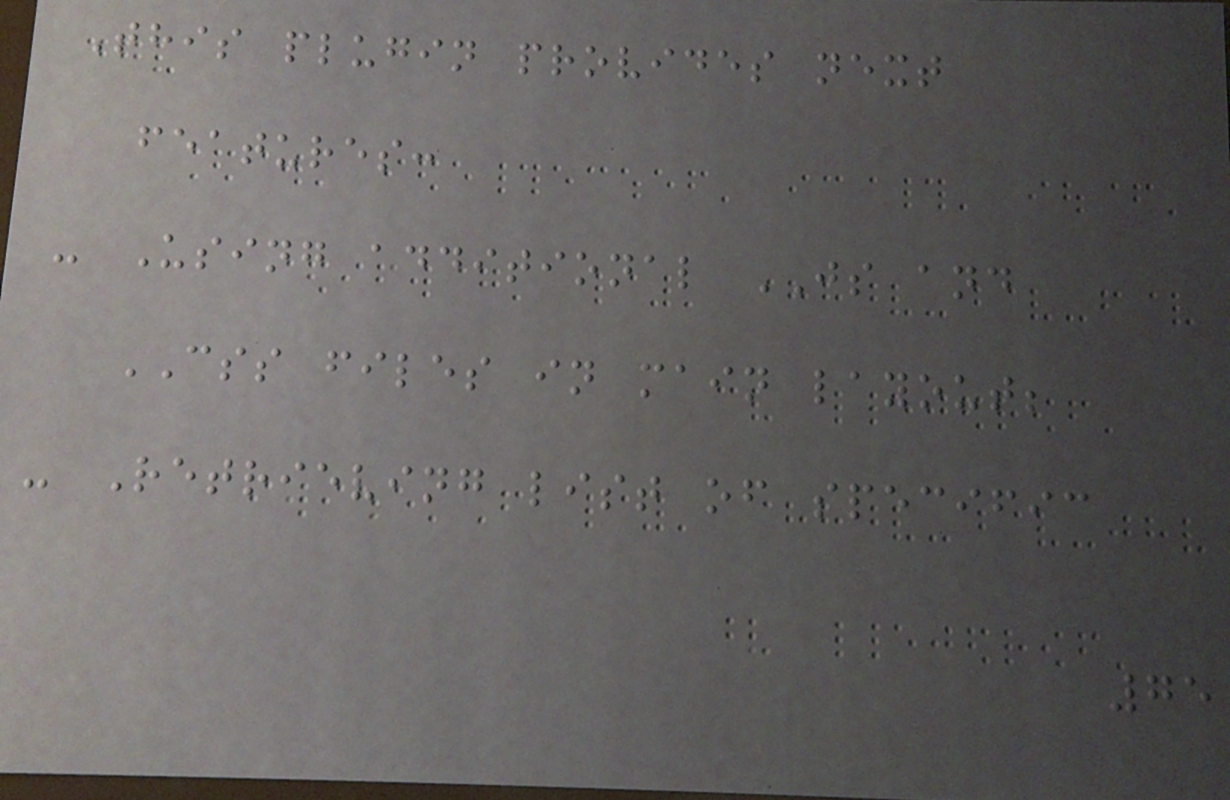This plugin provides next
features:
- Using additional JS and
CSS files in main layout;
- Retrieving list of specific
75
